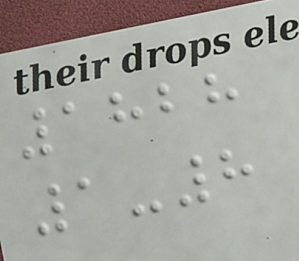1828
1-8
